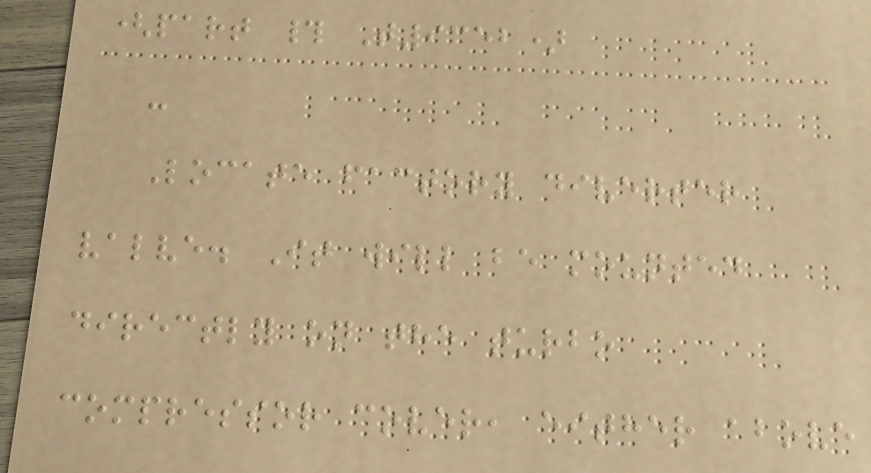(part # T9352)
-
Locate factory diverter
valve. It will be mounted
directly on the turbo
compressor cover, either above
